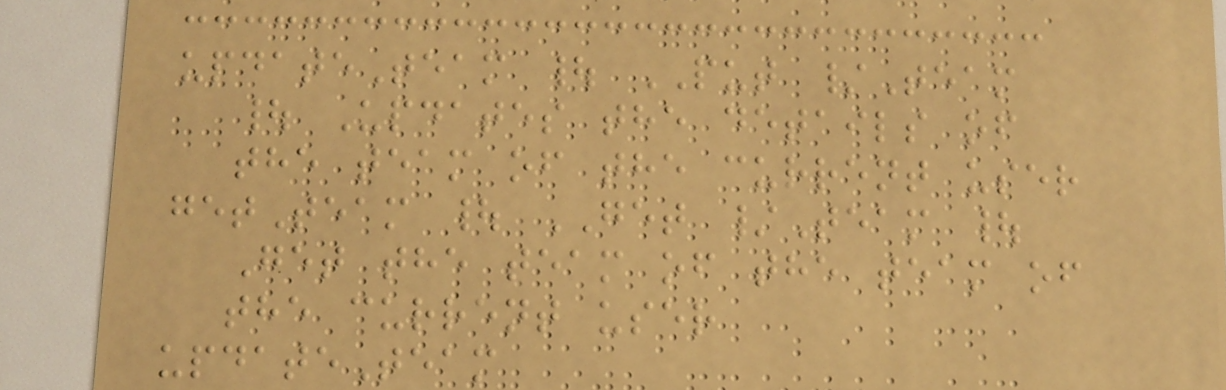updateTeam | PUT /Team
| Updates the details of
the team of the current user
getTeam | GET /Team |
Get the team of the team of
the current user
updateTeam
